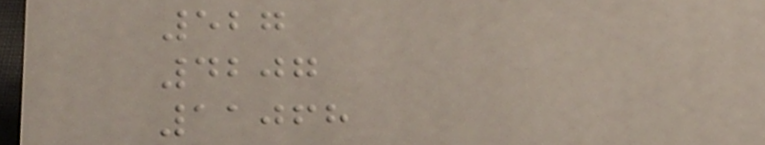527
4207
11068
